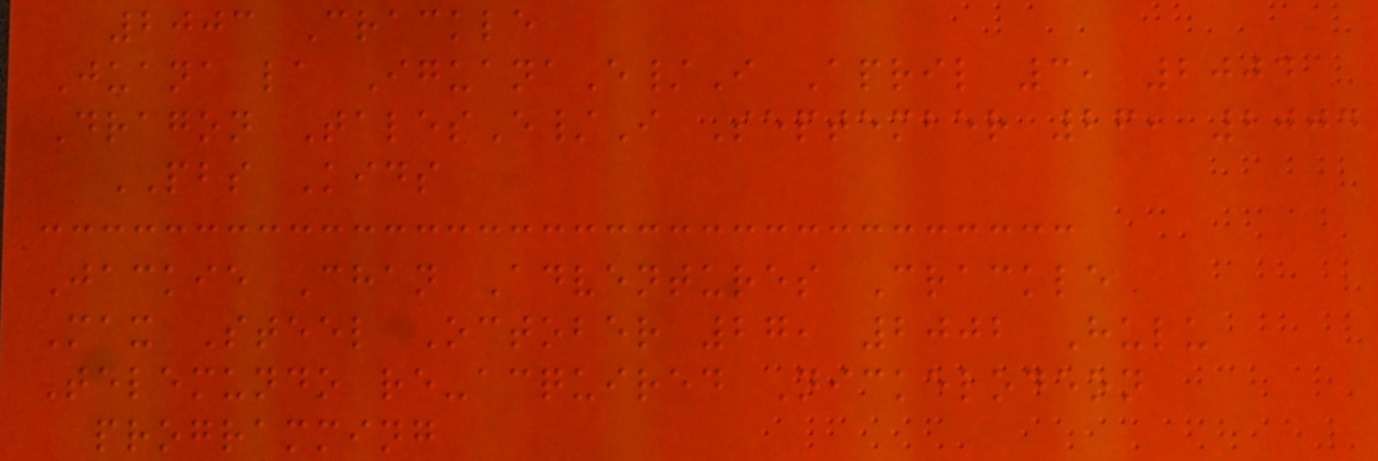2003 Crackle
Juana la IguanaE/I April 3, 2004
Dragon TalesE/I September 26, 2004
PBS Kids
Jackie Chan Adventures Crackle
Max Steel October 27, 2002 Hulu
Telemundo re-acquired Nickelodeon
programming
